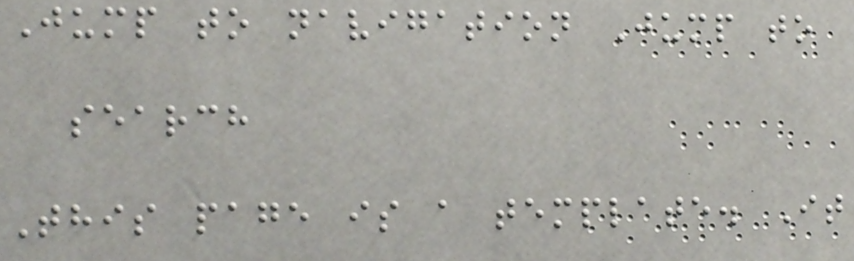Jump to navigation Jump to
search
This page is a template. It
